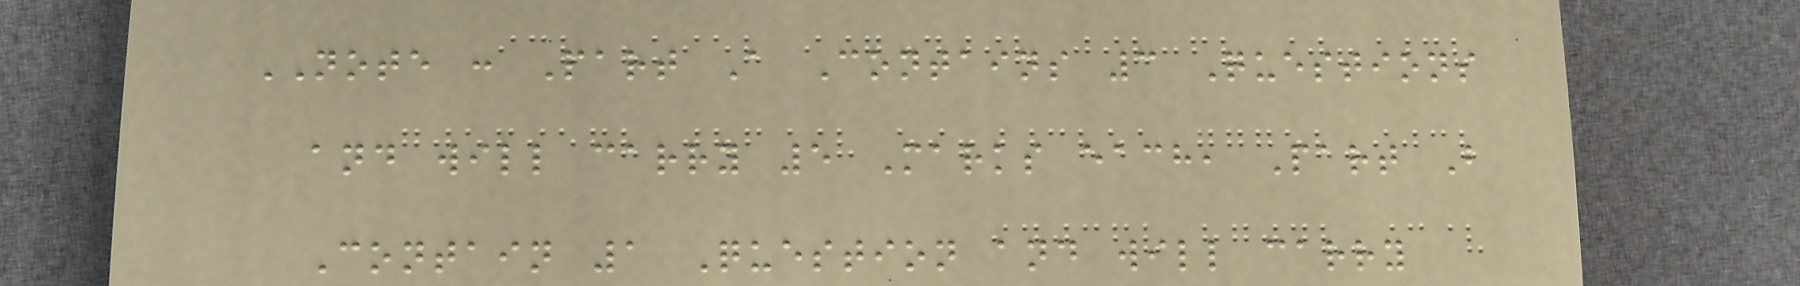NOTE : Part A Contains 3 Questions
and will carry 5 Marks each, Part B
Contain 1 Question and will carry
